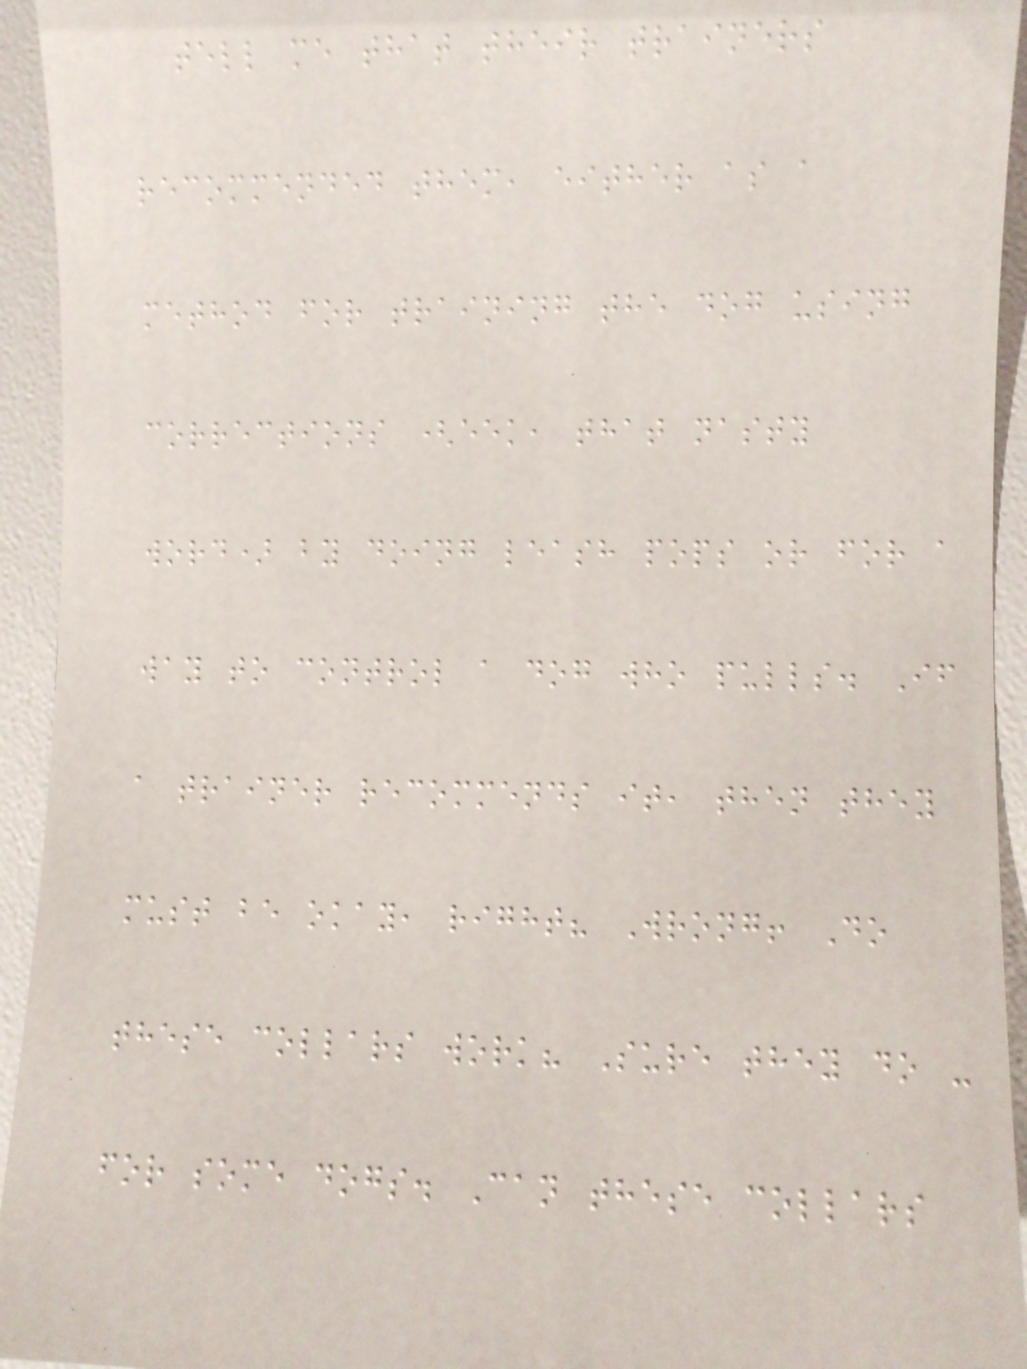tell me that their trainers
recommended them, either as a
method for training the dog using
corrections (eek, that nasty
word) by doing leash pops or for a
way to control a dog who pulls. If
a trainer recommends it, then they
must be okay, right? Wrong! Do
these collars work? Sure they do -
for some dogs. Can these collars
